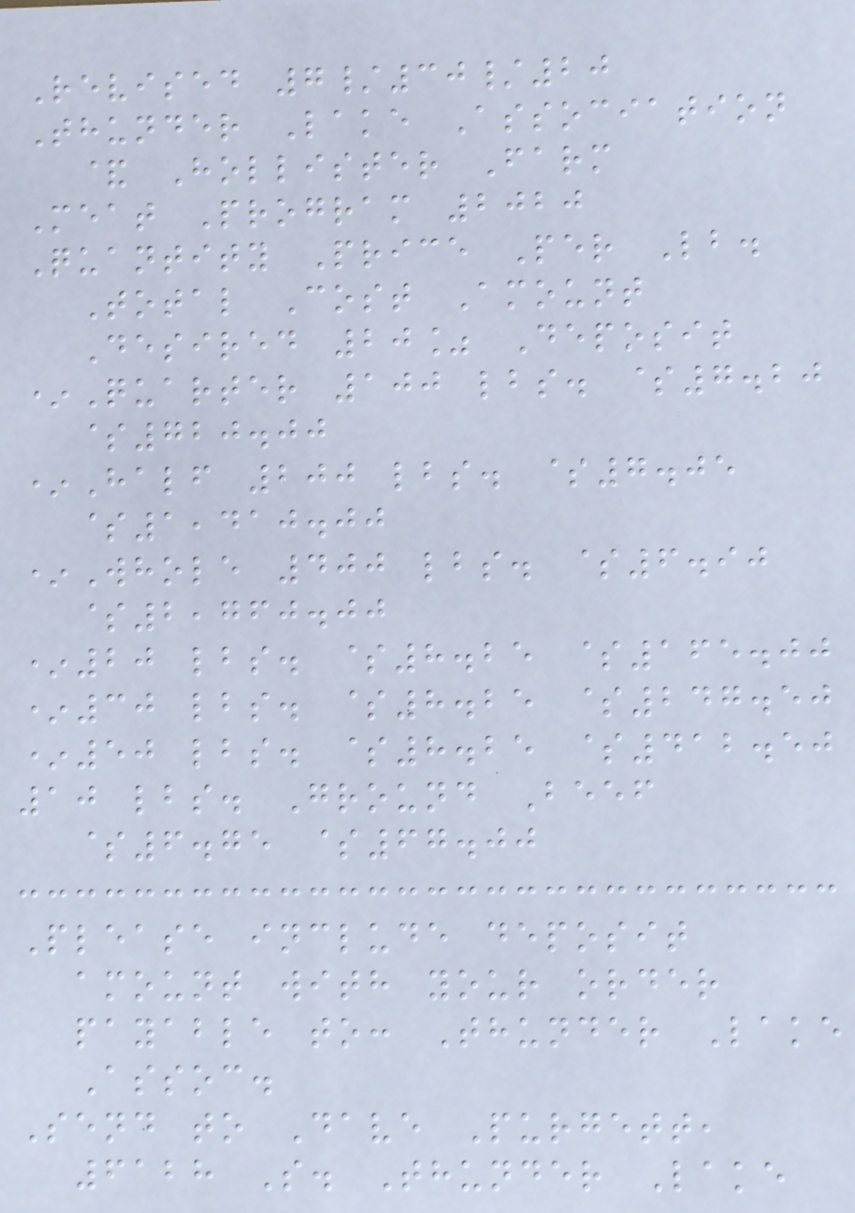Revised 7/30/20
Thunder Lake Association
& Hollister Farm
Meat Program 2020
Quantity Price Per Lb.
Total Cost Amount
Desired 20% Deposit
*Quarter 100 lbs. $7.20
$720.00
*Half 200 lbs. $7.05
$1,410.00
*Whole 400 lbs. $6.90
$2,760.00
*20 lbs. $8.25 $165.00
*30 lbs. $8.25 $247.50
*50 lbs. $8.25 $412.50
10 lbs. Ground Beef
$6.75 $67.00
Please include deposit
amount with your order
payable to: Thunder Lake
Assoc.
Send to Dave Purgett,
6128 S. Thunder Lake
